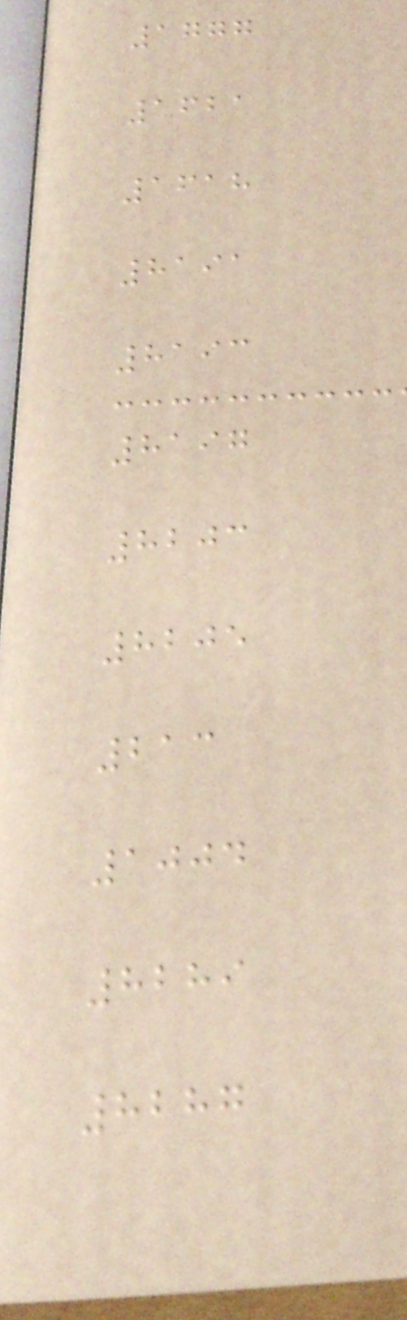1777
1621
1618
8191
8193
8197
8203
8205
213
1004
8289
8287
